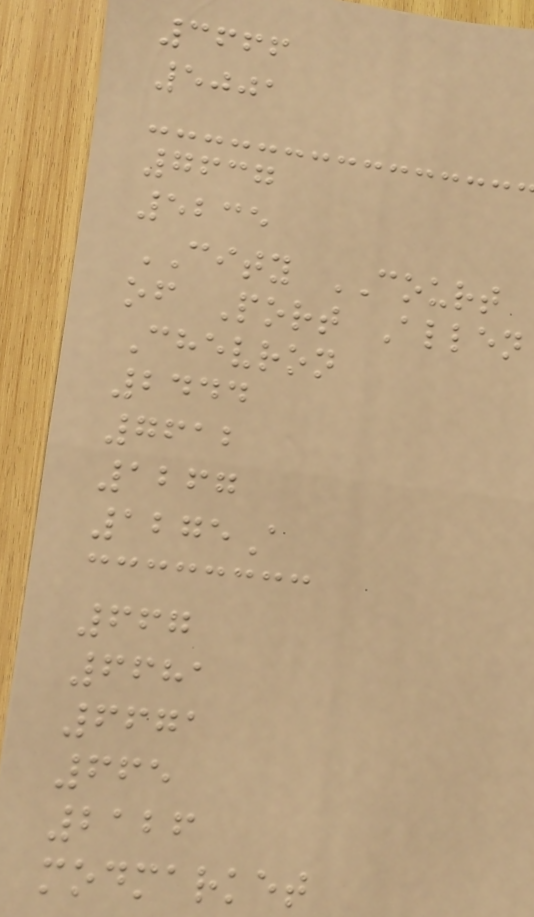3666
5001
7637
5235
CITY COURT
of Port Allen
Chevron
2444
7612
1267
1275A
667
6681
6671
665
2126
modmarket
